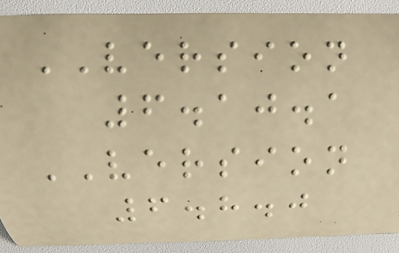VERSION
6.10.1
VERSION
6.8.0
